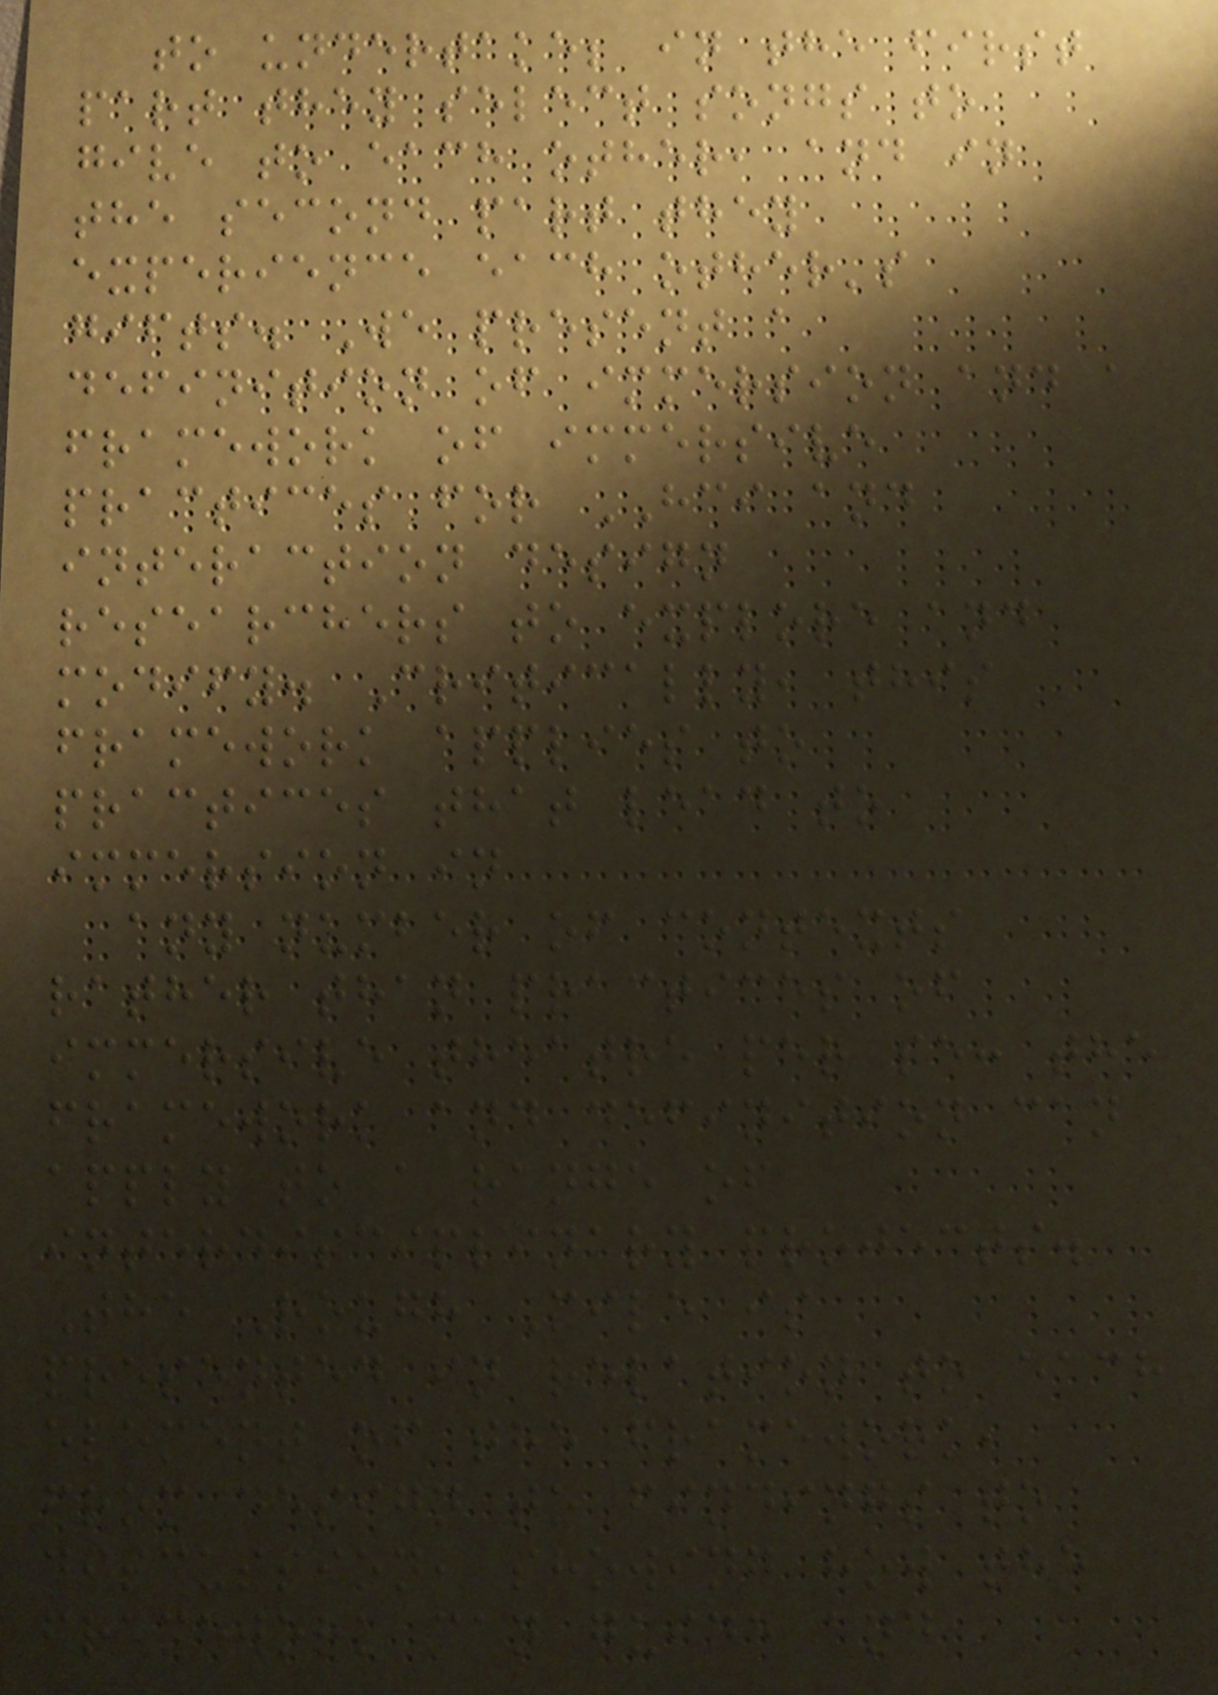to undertake; in the first
part they select songs to
give to each other, and in
the second part they
experience each other's
gifts. We present a
definition of immersion and a
framework of immersive
practices for HCI and
interaction design
researchers to explore and
modify. Critically, this
framework applies to
practices that lead to
immersion in
any number of contexts
rather than practices of
immersive theatre per se: the
framework and definition can
apply to a range of
interdisciplinary projects.
The Rough Mile is
presented in relation to each
element of the framework,
from design to findings to
discussion, showing how the
framework can guide and
